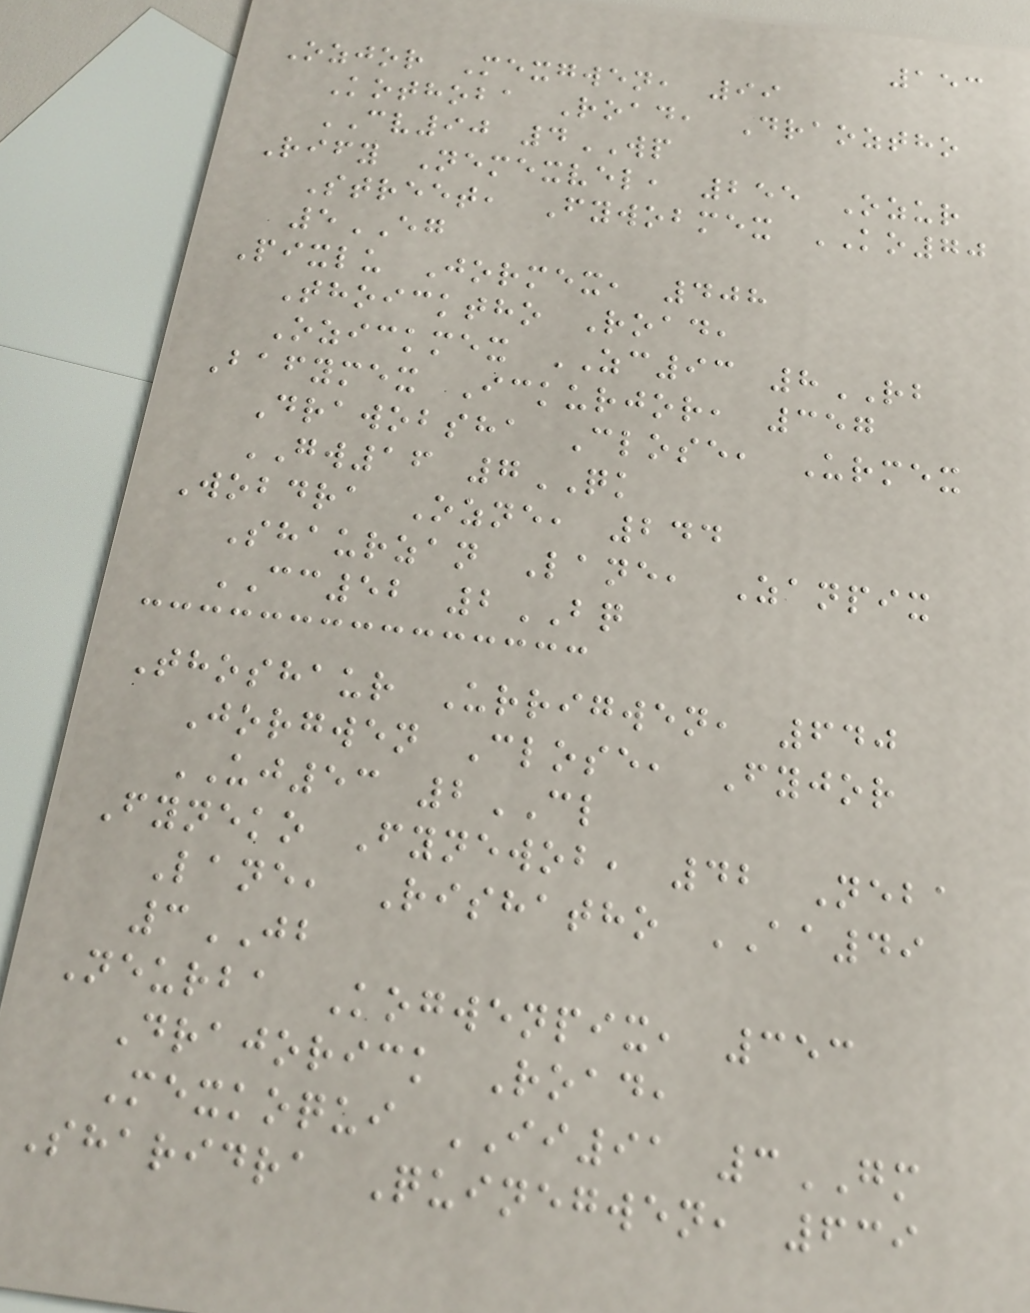153
Ozjor Mexgwen, 99
Kothoba Road, Draoztho
CV90 4WP
Rify Nemexvel, 255 Ozur
Street, Fywobmex KO70
5EG
Pixlu Jormex, 408
Thoicktho Road,
Ozickmex ZC93 8RB
Bafymex Ickurjor, 357
Drawobsha Close, Urmex
GW16 7QK
Wobdra Ozne, 244
Shaurzan Lane, Zanpix
CC52 2BQ
Thoshaur Urrigwen, 640
Jorgwen Close, Fyjor
UJ53 2CL
Fyneko Fynewob, 42 Neba
Lane, Rishatho AA49
3JB
Neurba Kogwenpix, 353
Drajorick Road,
Mexkoqui II91 3GM
Sharidra Quinegwen, 639
